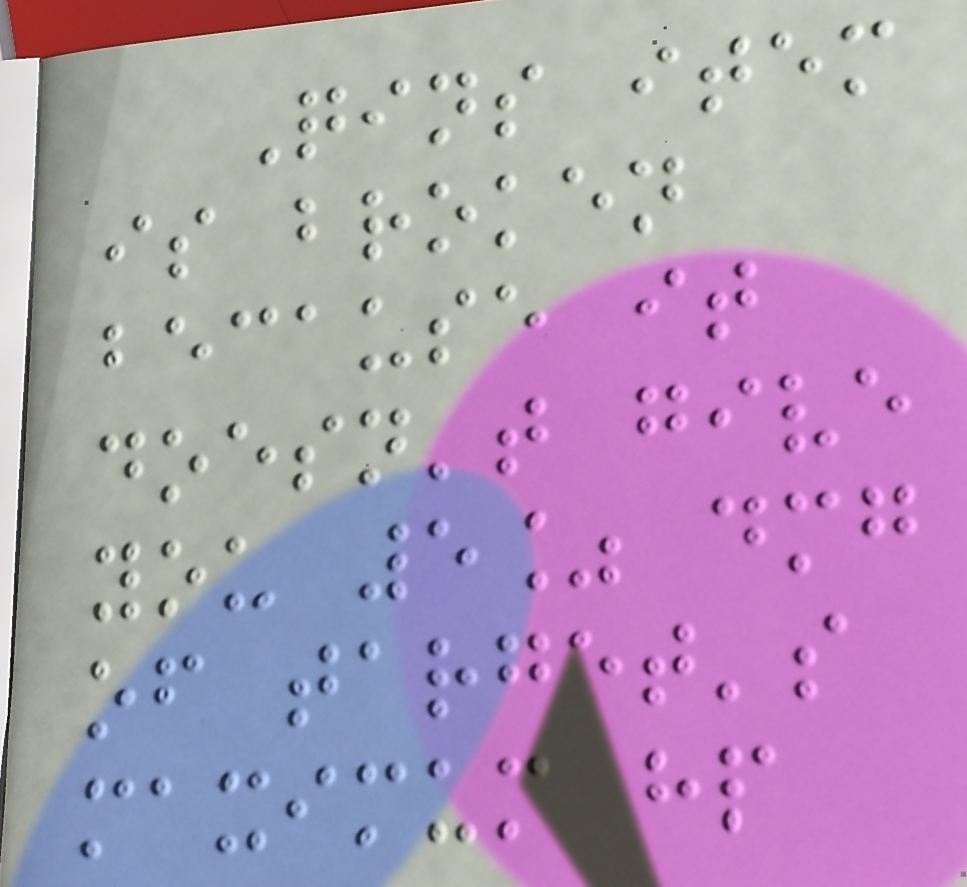Qins item
is broken
because it
doesn't give
you 5% dmg
of target's
maximum hp
